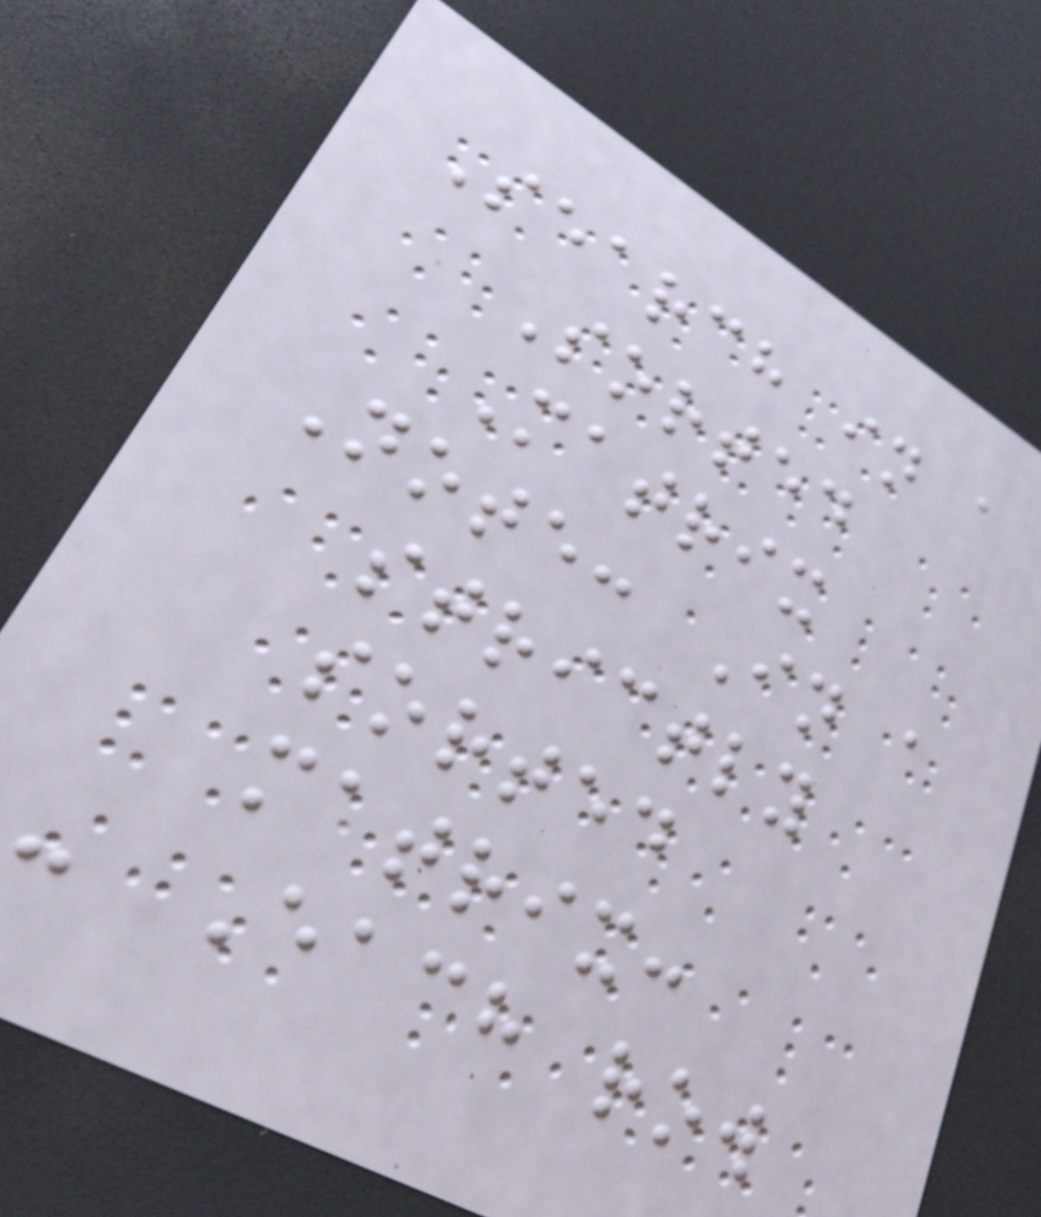Search in a
Sorted
Matrix
Note: In a
strictly
sorted
matrix:
- Each row
